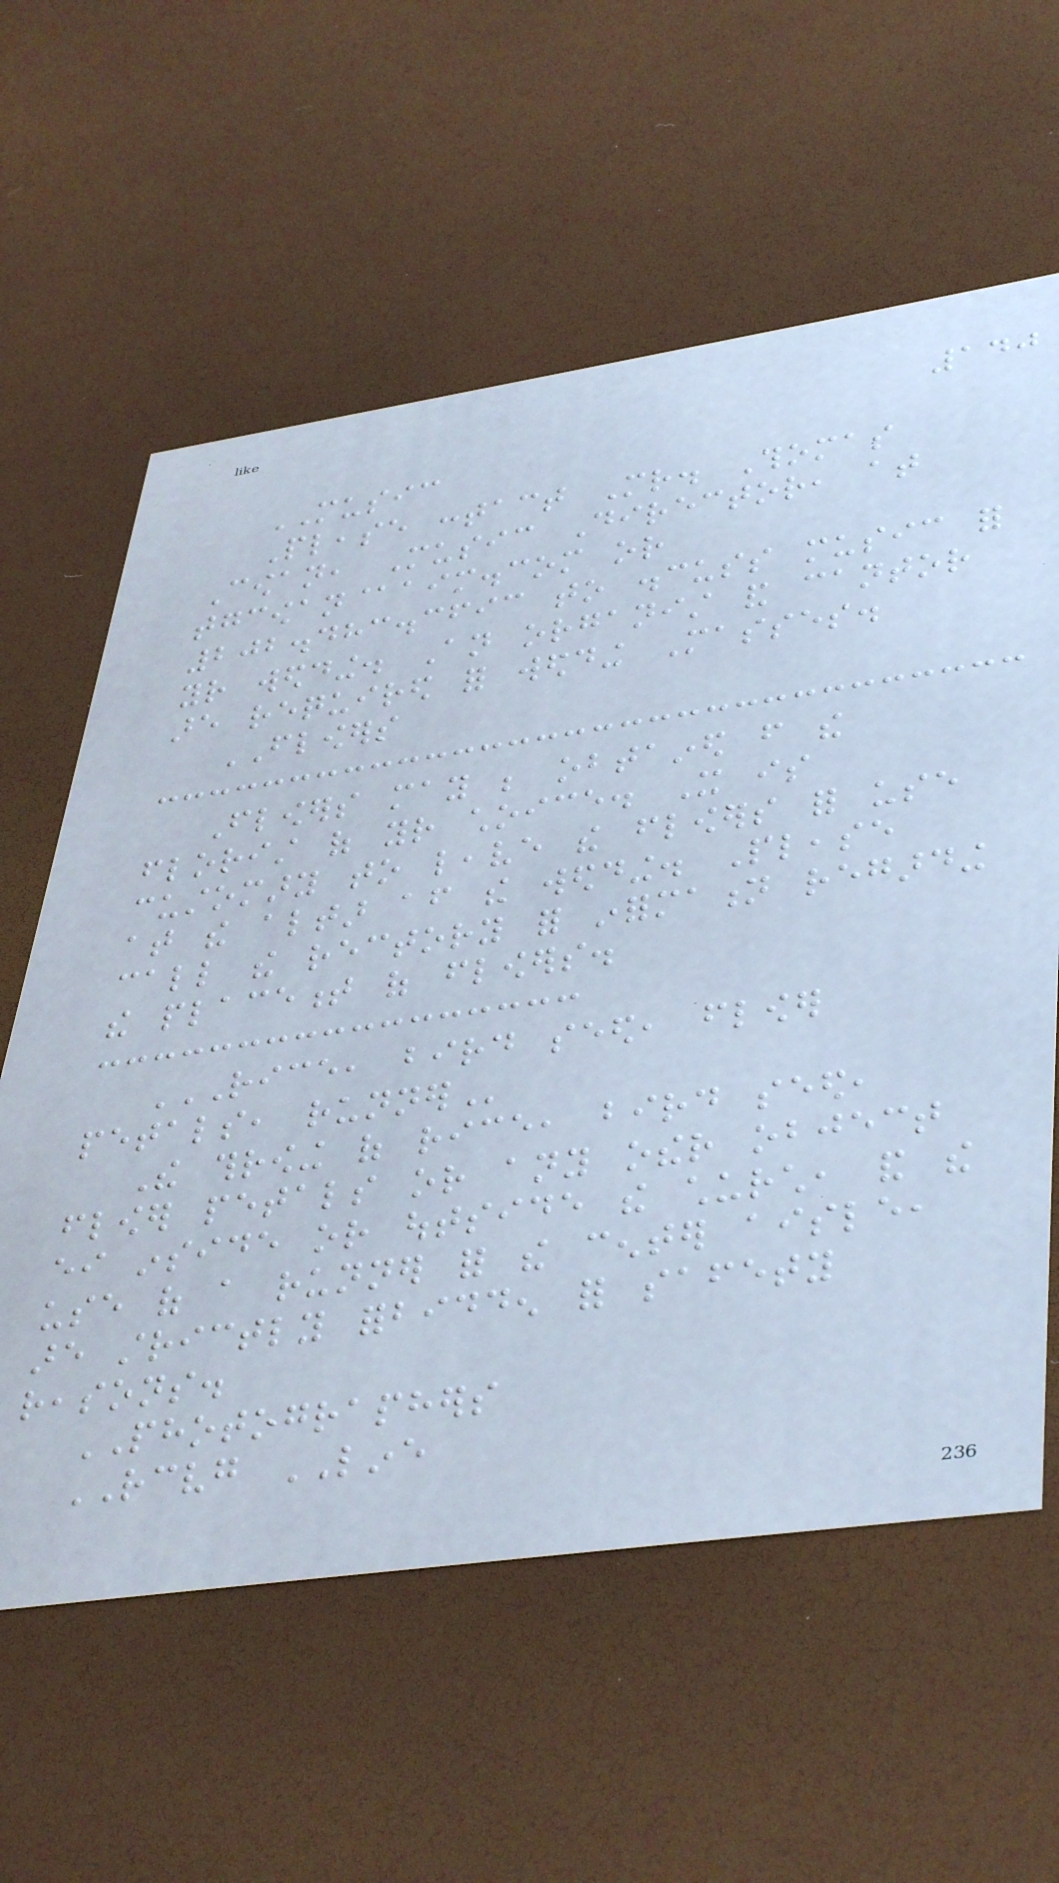140
MUSIC
Please contact Mr. Thomas
Cowan, Music Director, at
tgcowan@aim.com or
202.483.3693 to discuss music for
your wedding. An organist and cantor
are required for wedding Masses.
FLOWERS
Flowers may be obtained from the
florist of your choice. It is
customary to leave the flowers for use
at the altar after the wedding. Please
call the rectory for information regarding
the placement of flowers.
RICE, BIRD SEED, FLOWER
PETALS, RUNNER
The throwing of rice, bird seed,
flower petals or any other object
either inside or outside the church, and the
use of a runner for the center aisle,
are strictly forbidden for safety
reasons.
PHOTOGRAPHERS
RECEIVING LINE
